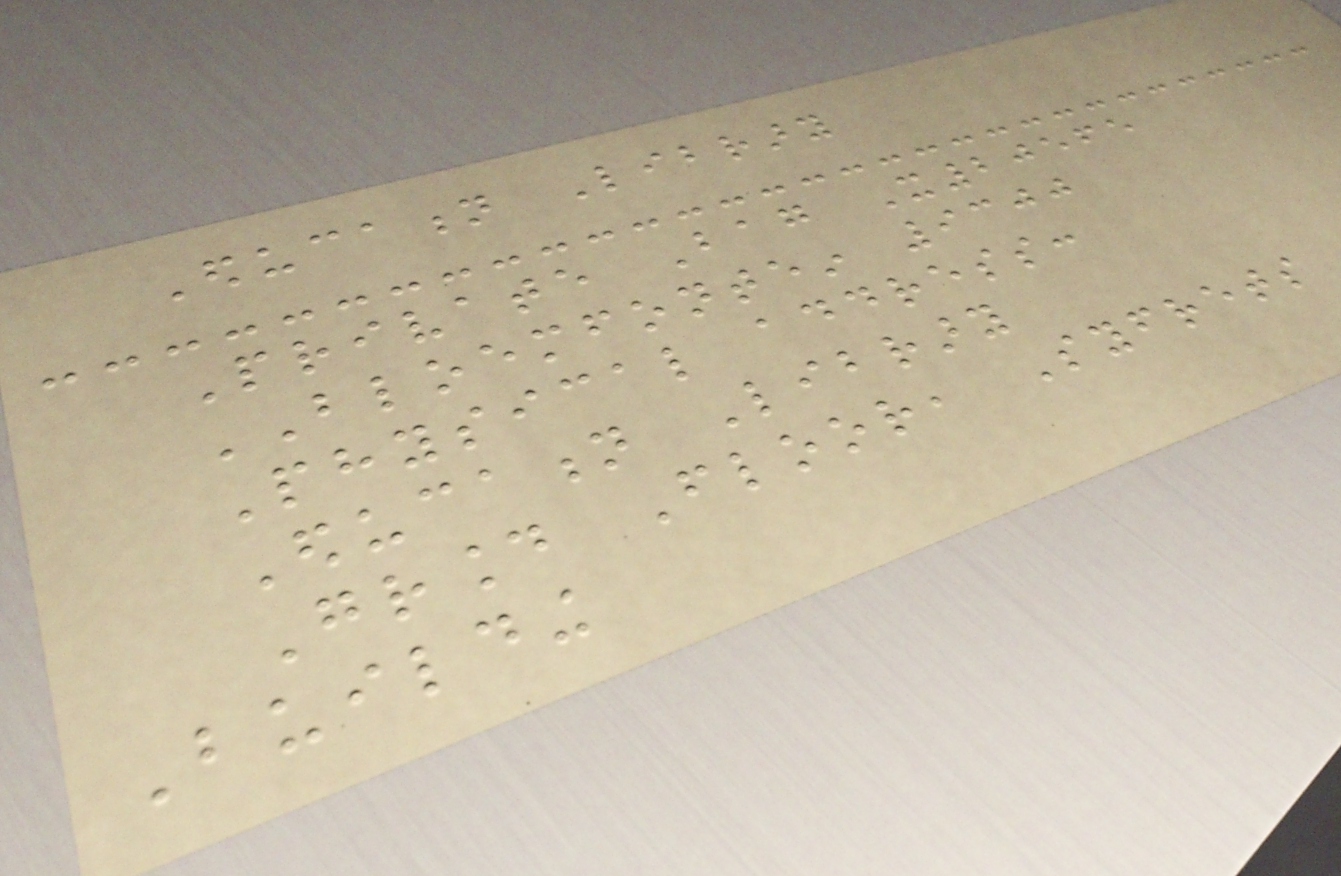Education Library
Private Bag X20565
BLOEMFONTEIN 9300
Physical address:
Education Library
Ground Floor, Syfrets
Building
